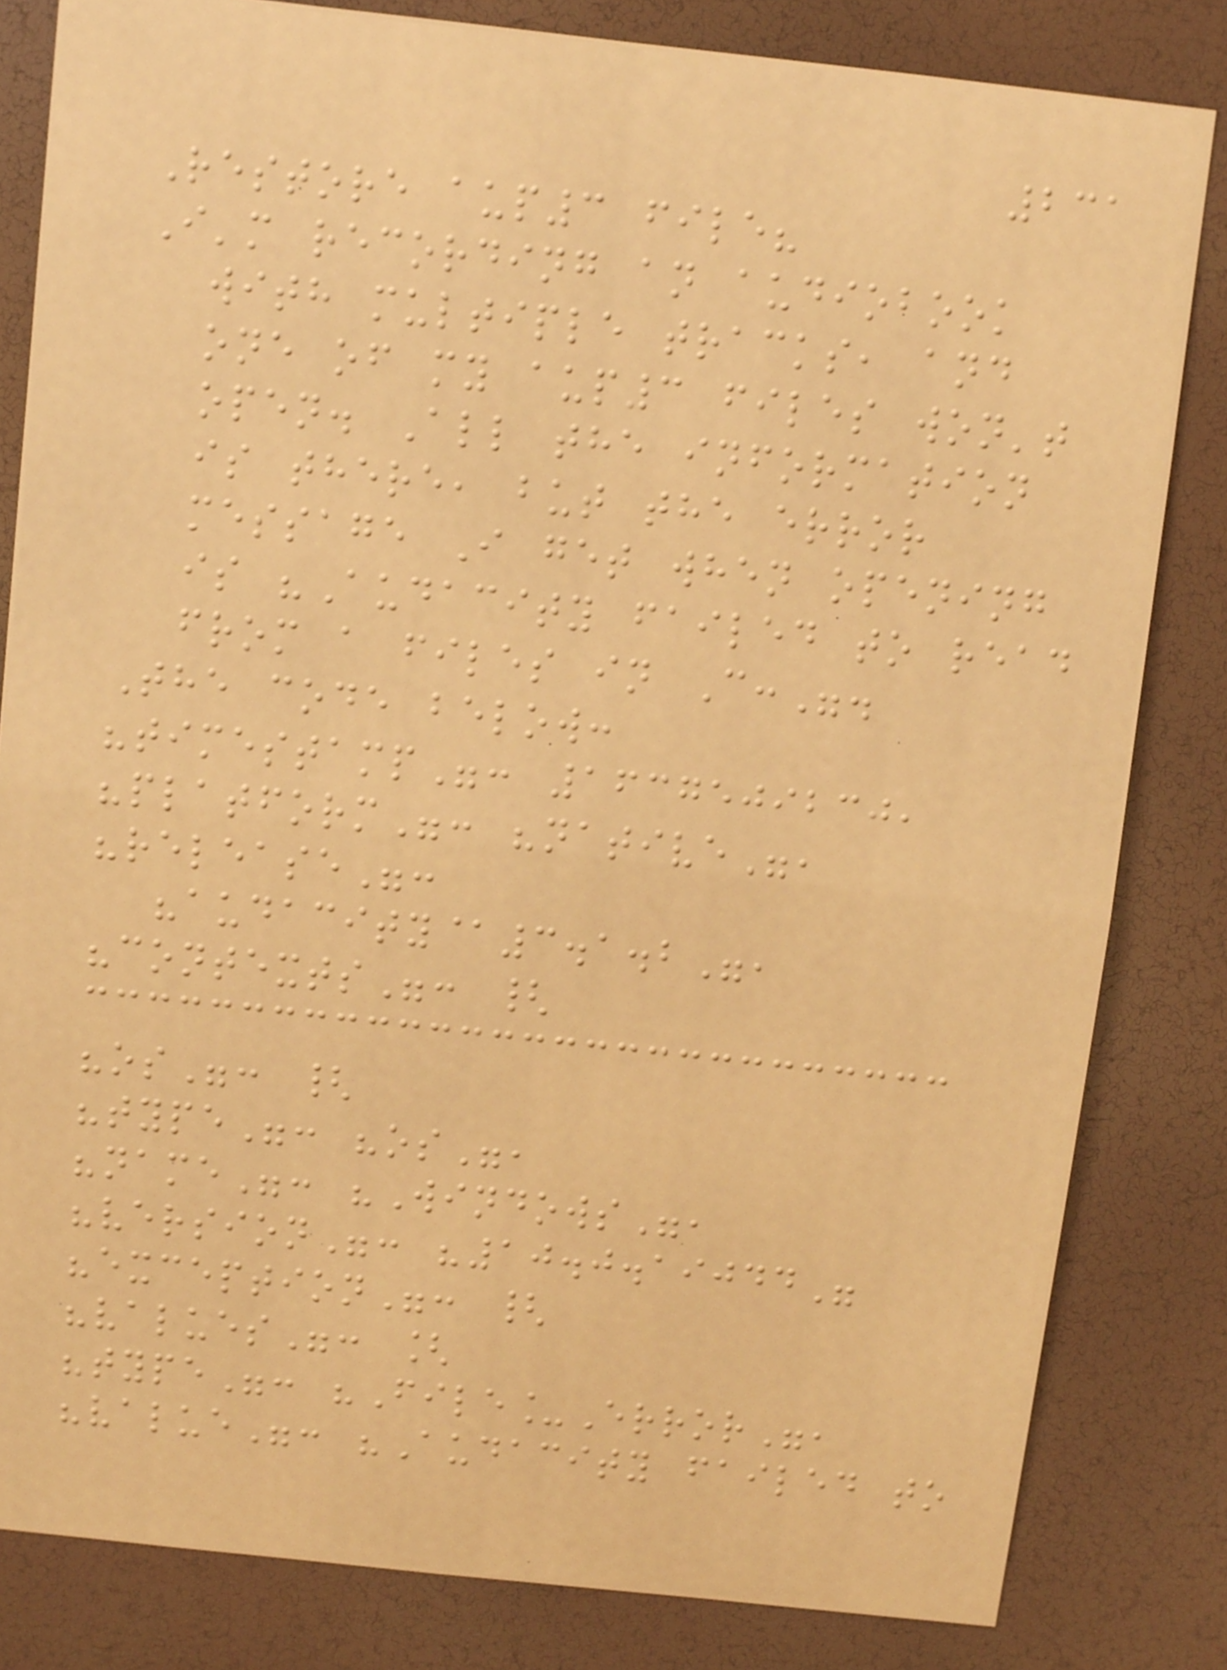231
Restore aup3 file?
I'm recording an audiobook
with multiple tracks, and
one of my aup3 files won't
open. All the information
is there, but the error
message I get when opening
is "Audacity failed to read
from a files in C:".
The code below:
"timestamp": 1637509230,
"platform": "native",
"release":
"audacity@3.1.2",
"contexts": {
"os": {
"type": "os",
"name": "Windows",
"version": "10.0.19044"
"exception": {
"values": [
"type": "File_Error",
"value": "Audacity failed to
